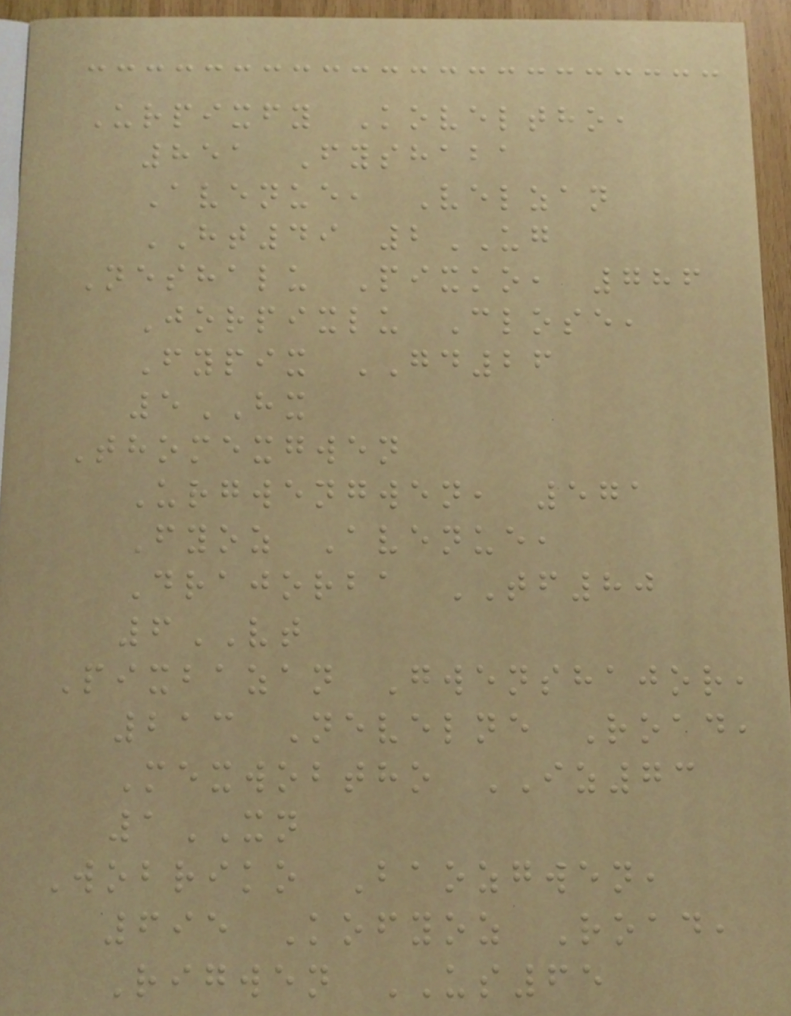Urpixfy Koveltho,
851 Fyshaba
Avenue, Velzan
HT49 2UG
Neshalu Pixko, 786
Jorpixlu Close,
Fypix GD26
5HX
Thomexgwen
Urgwengwen, 571
Fyoz Avenue,
Drajorba TF80
6VT
Pixbazan Gwenshajor,
213 Nevelne Road,
Mexwobtho IZ73
1XN
Wobriko Baozgwen,
695 Kofyoz Road,
Rigwen US65
